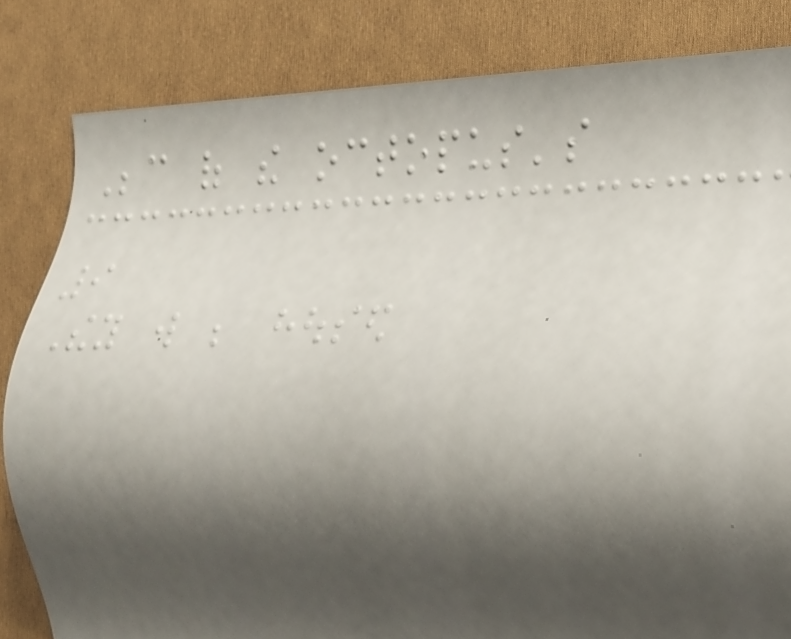Because of the octopus's
9
They will be housed
